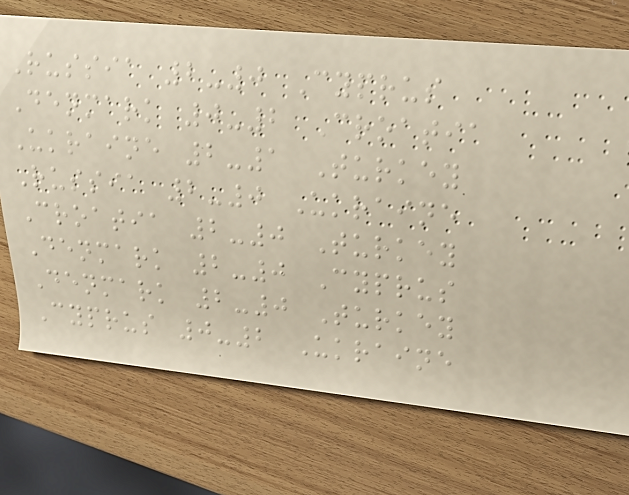Russia 2-0 Cyprus
Denmark 0-2 Croatia
Ukraine 2-1 Turkey
Russia 2-0 Ukraine
Croatia 2-0 Turkey
Denmark 2-0 Cyprus
Denmark 2-0 Turkey
Cyprus 0-2 Ukraine
